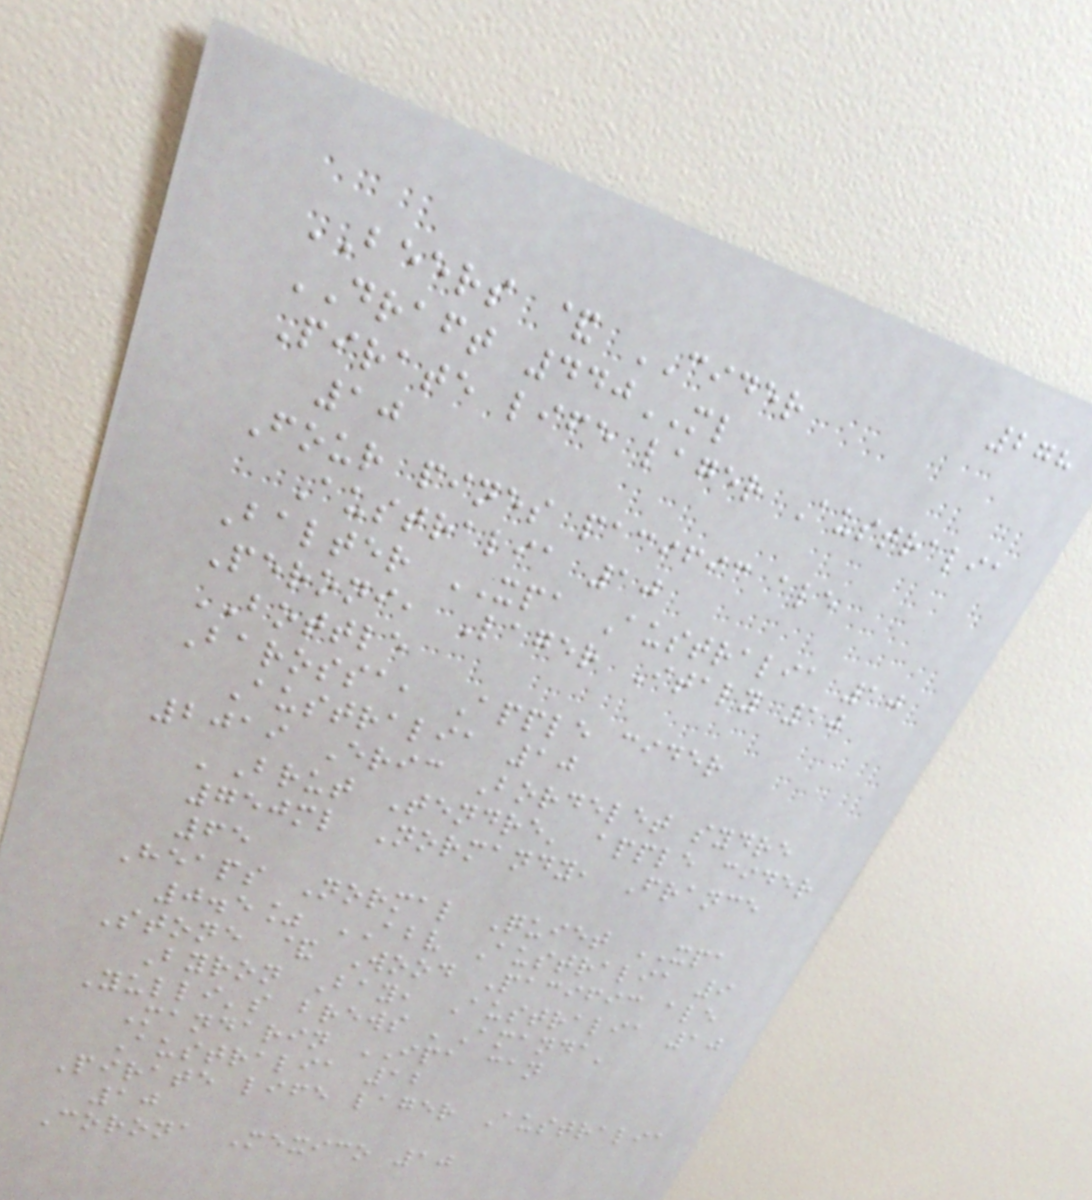278
BEERS & CIDER
DRAFT 440ML
Pirate life lager Australia
10
Four pines pacific ale
Australia 10
Balter XPA Australia 10
Peroni, Lager Italy 10
BOTTLE
Barossa, Apple cider
Australia 10
2019 Eric Bordelet sydre
'Brut Tendre' apple cider
750ml Normandy, France
65
Heaps Normal Quiet XPA
0.5% ABV Australia 9
Stone & Wood Pacific ale
Byron Bay, Australia 10
Yulli's brews 'Amanda'
Mandarin IPA can
Australia 12
Pirate life lager Australia
10
Corona Mexico 10
